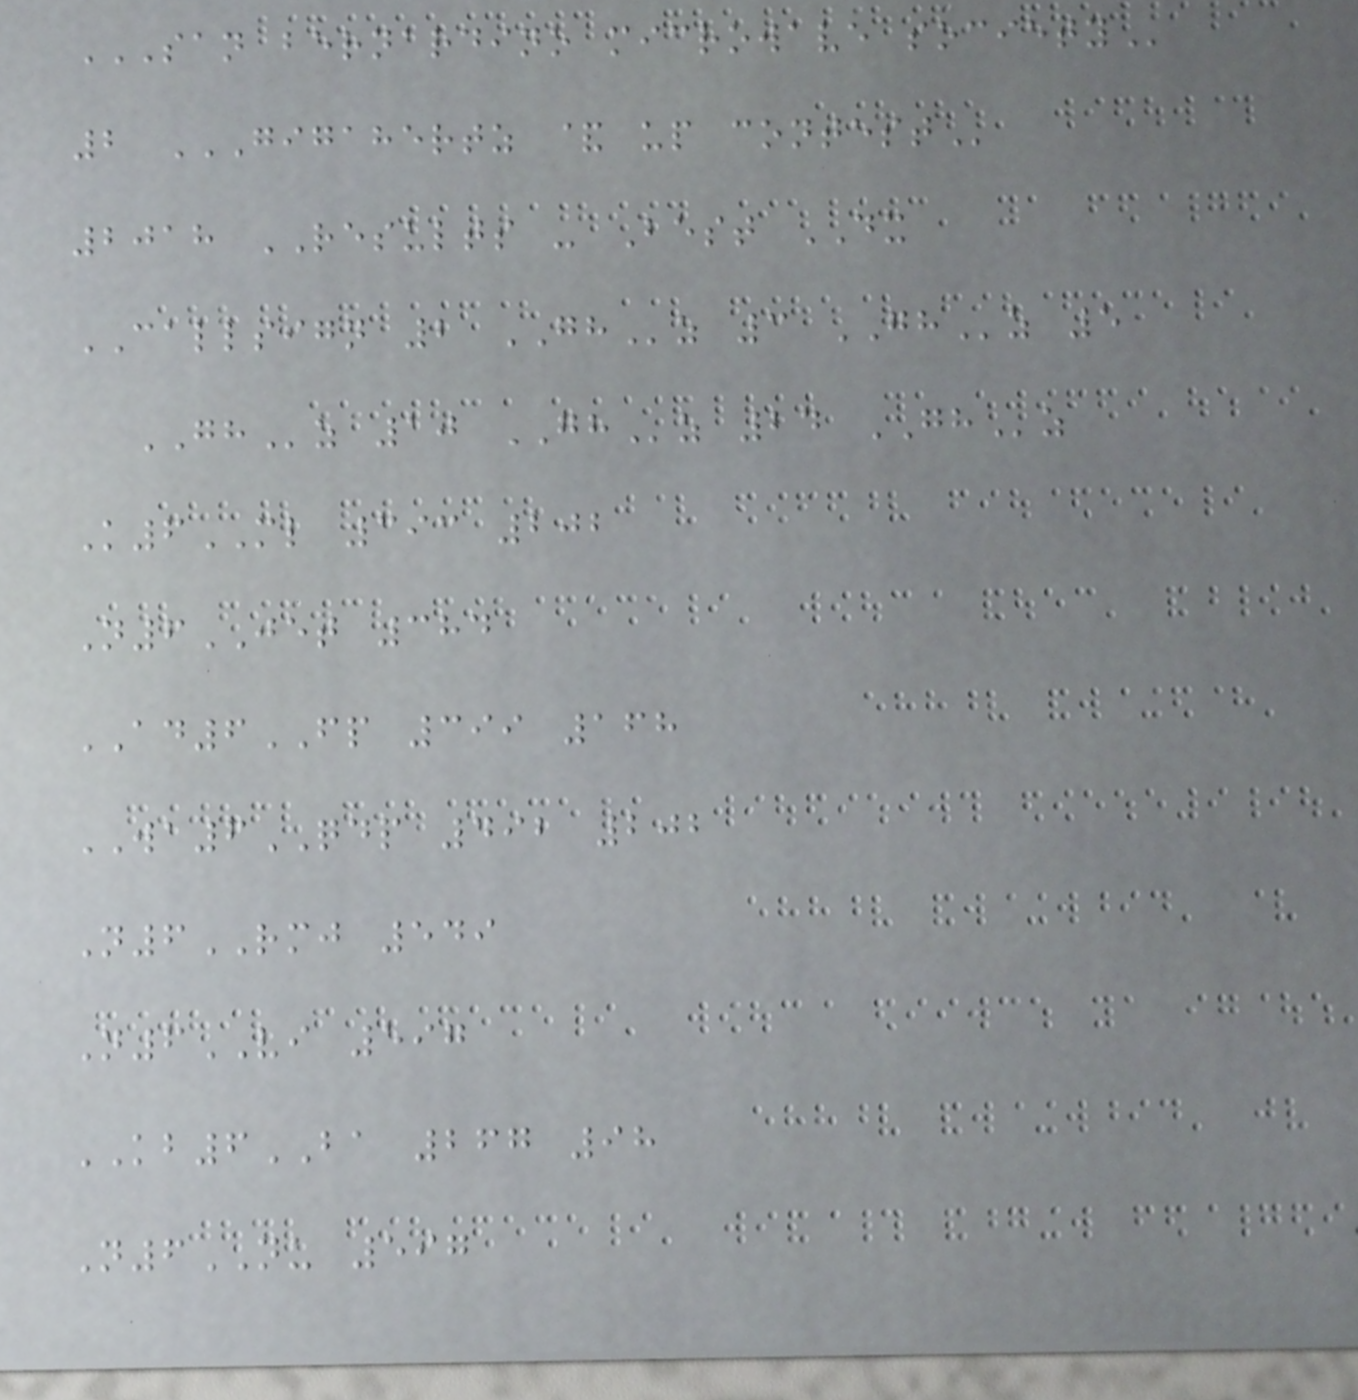SAN BERNARDINO MICROWAVE SOCIETY
2 GIGAHERTZ & UP CONTEST
2018 RESULTS - Best DX
CALLSIGN 2 GHz 3 GHz 5
GHz 10 GHz 24 GHz
K6ML 393 202
N6JET 384
AD6FP 399 168
WA6QDP 492 202
N6RMJ 549
N6VI 597
KB6BA 267 98
N6NU 597
